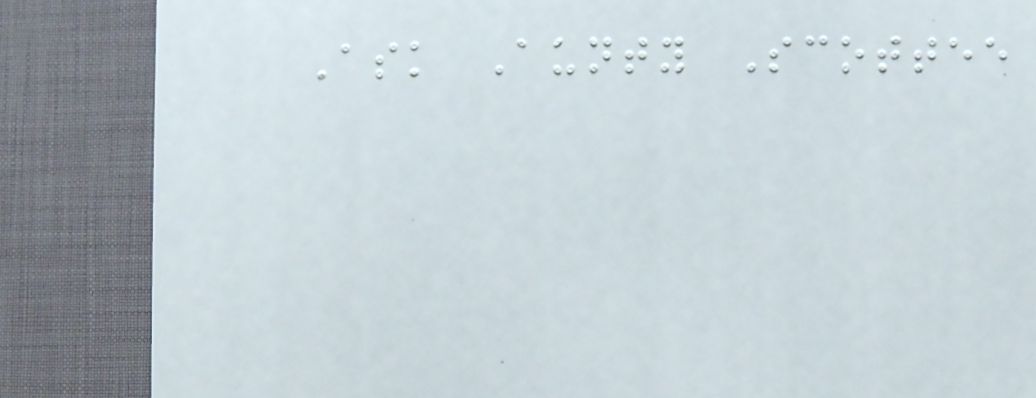Ask Aunty Scottee
